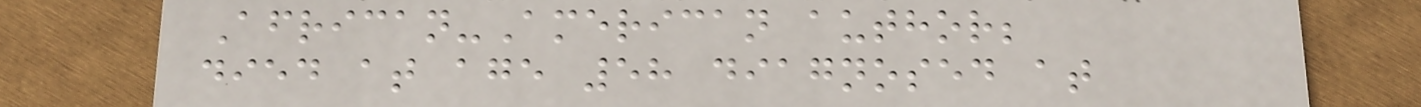African-American author;
died at age 58 diagnosed at
